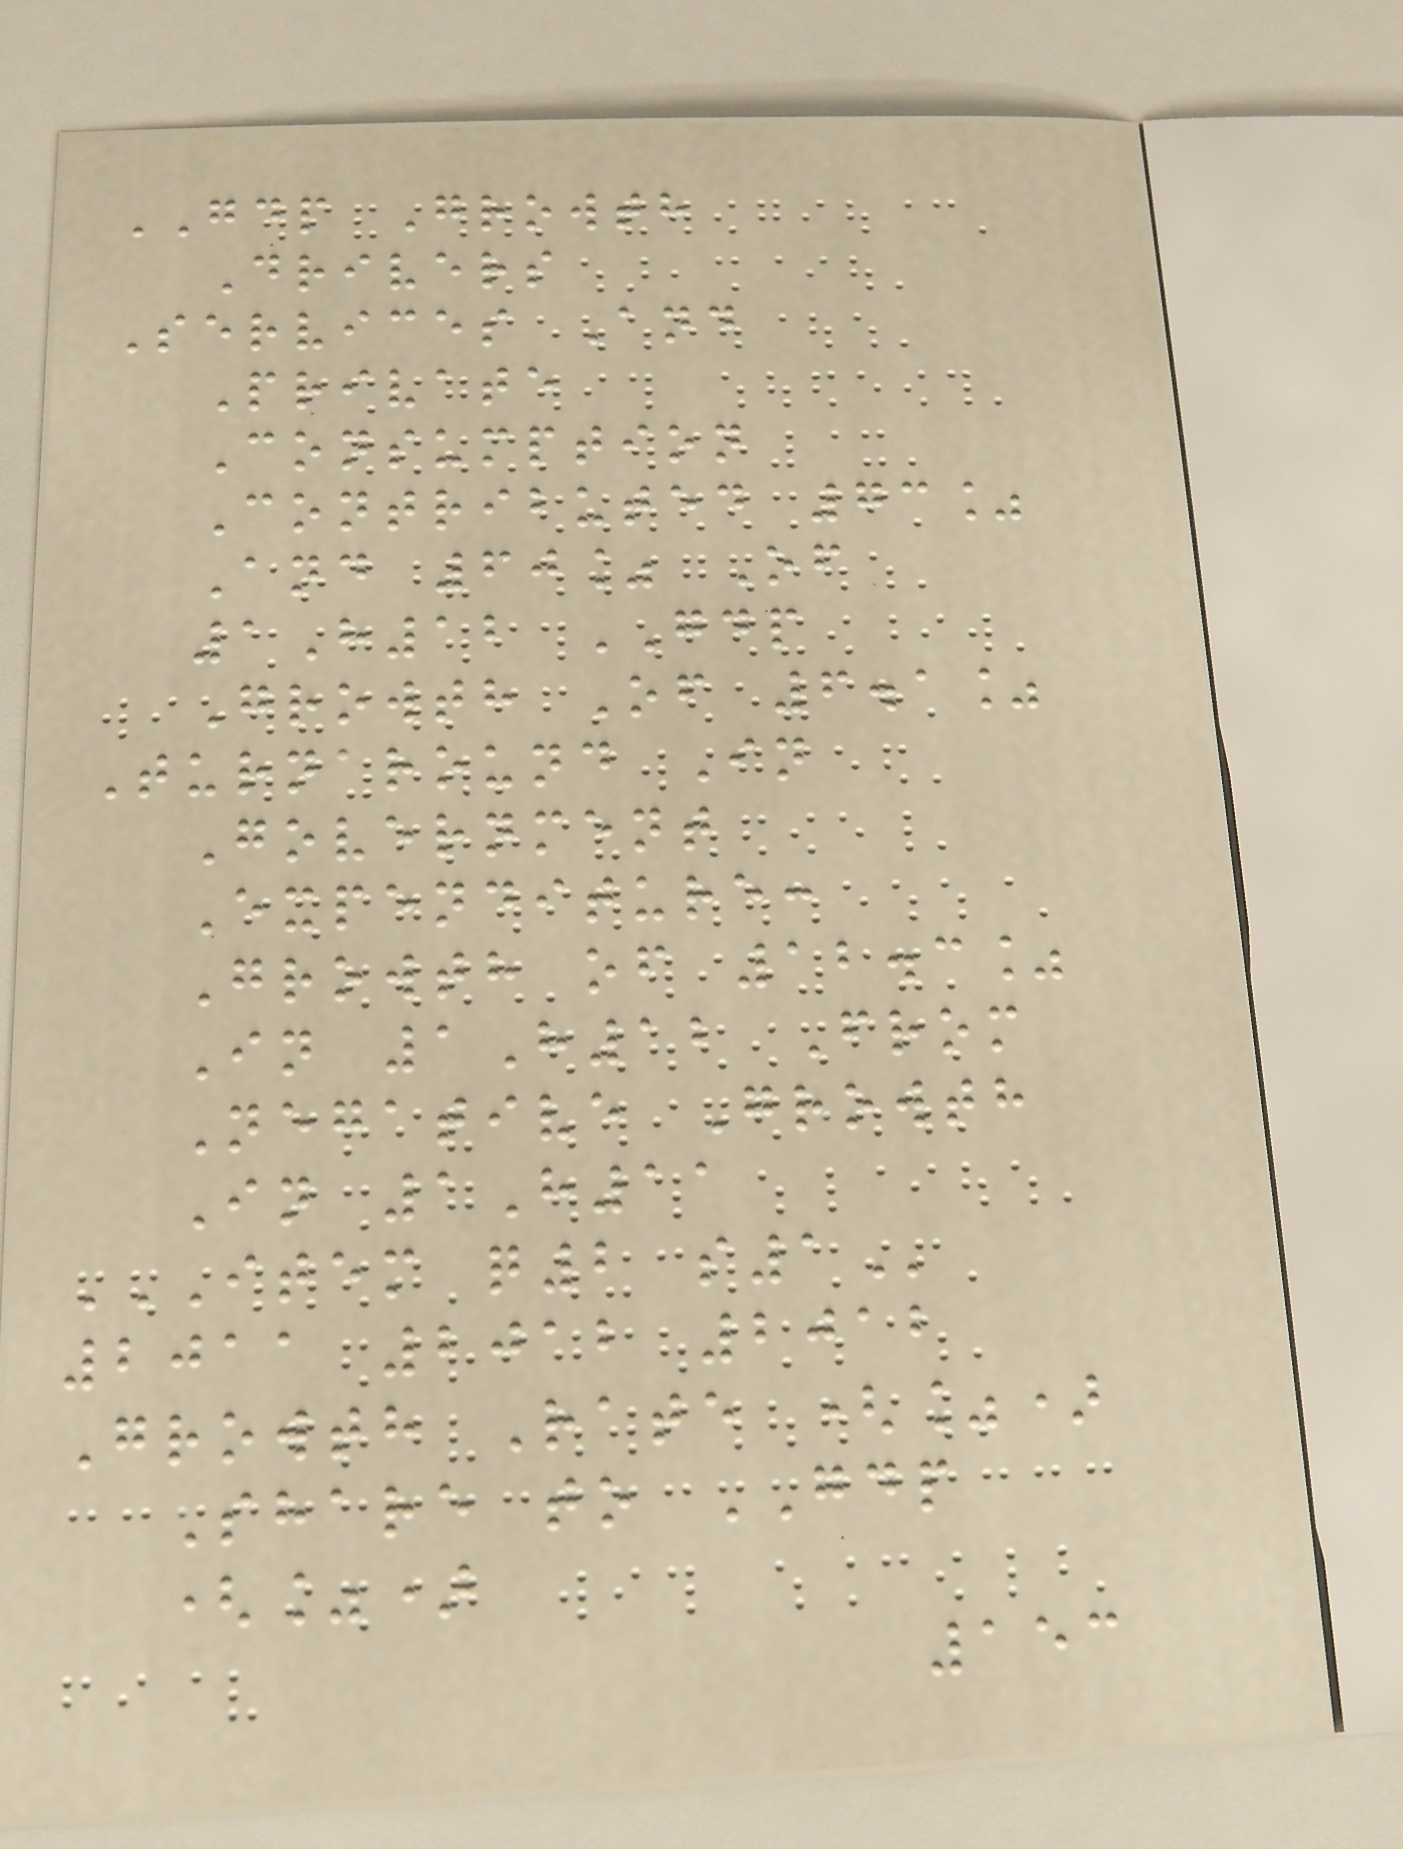GDP Growth
Drivers
Services And
Private
Consumption
Contributed 73%
And 60% Of
1H12 GDP
Growth Of 6.1%
Turnaround In
Government
Expenditure:
Growth of 12.3%
In 1H12 From
Negative Growth
In 1H11
ITEM Q2 S1
2011 2012 2012
Growth Rate (%)
Share to GDP
(%)
153
